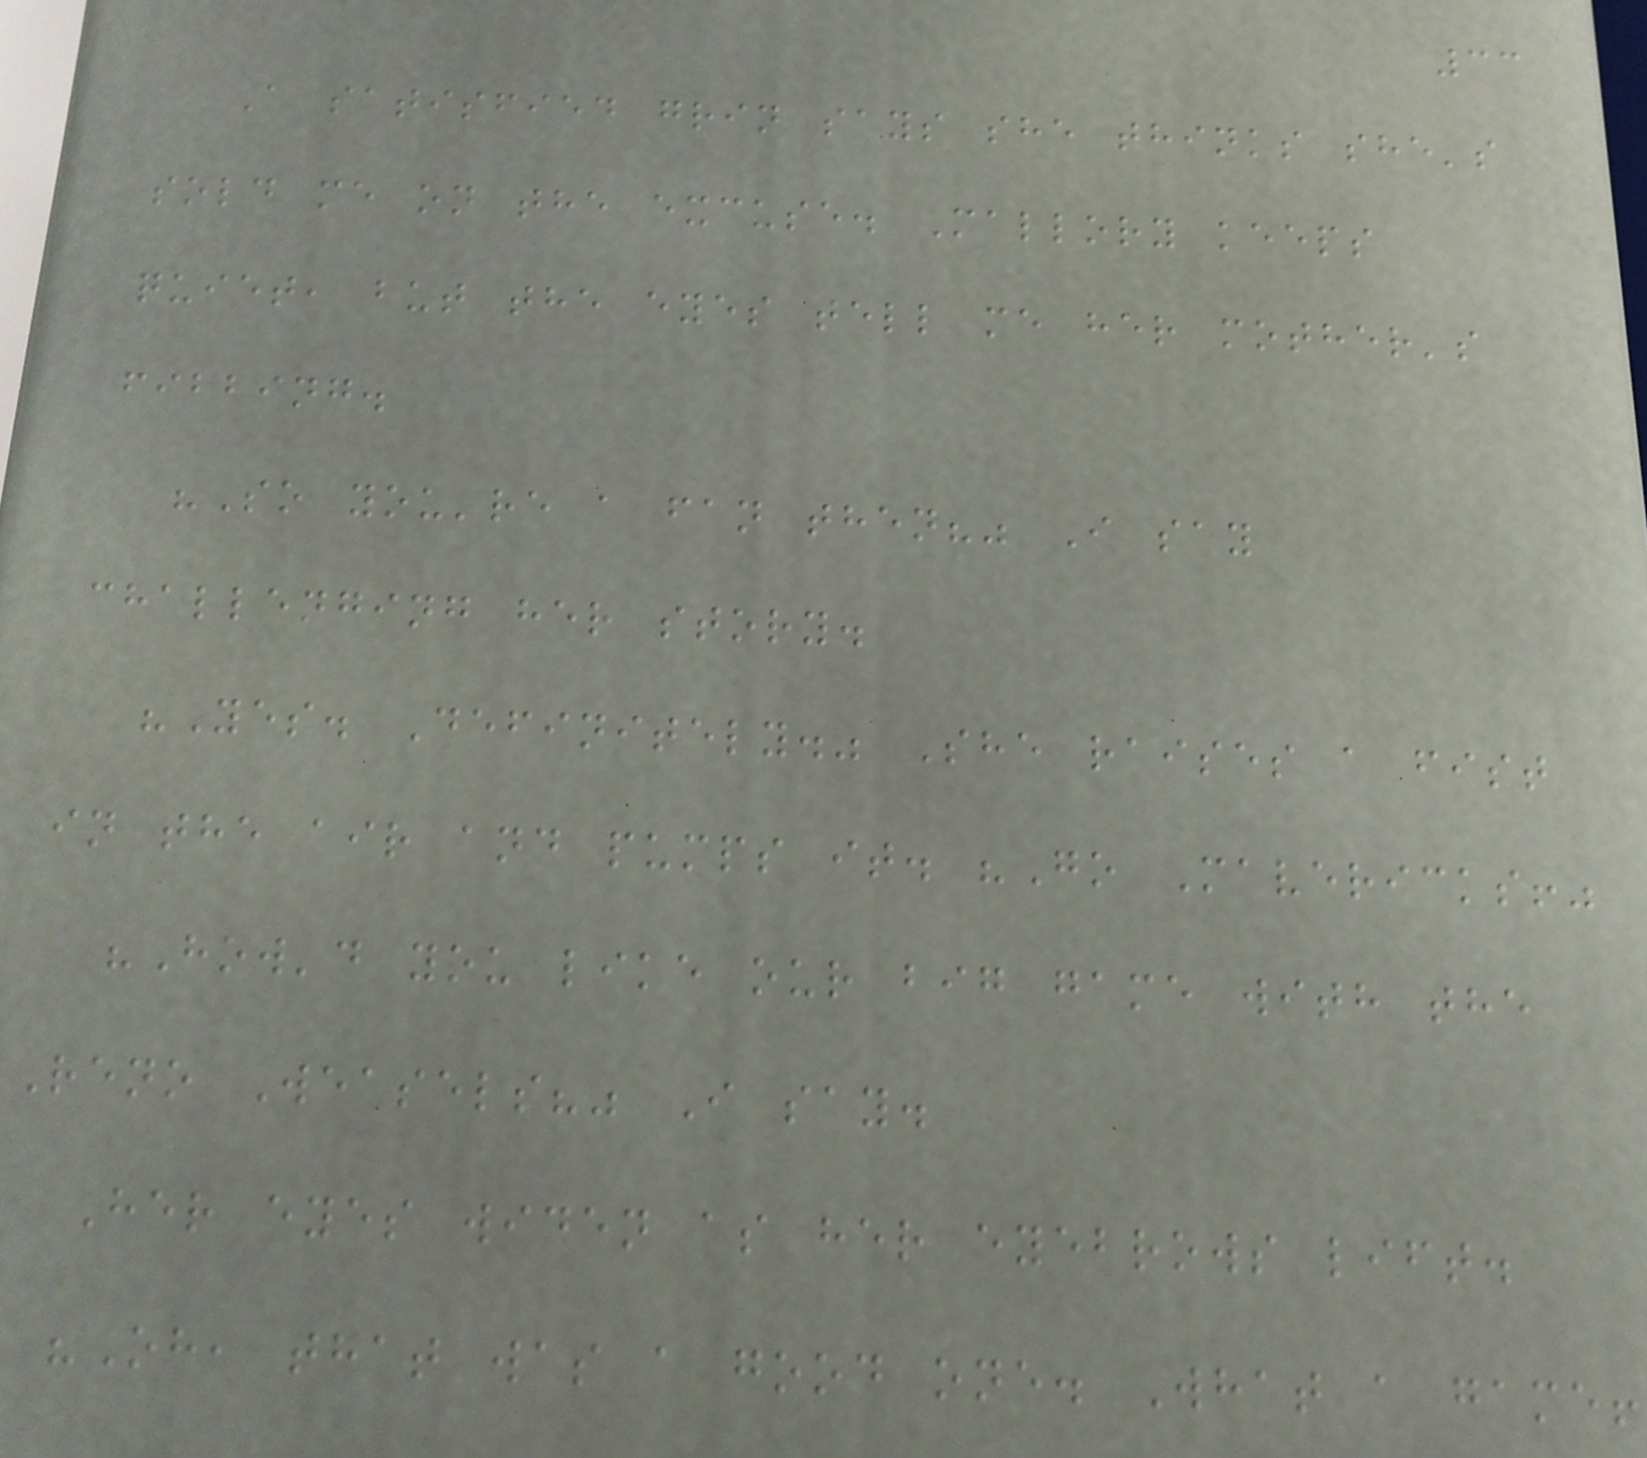33
A satisfied grin says she thinks she's
sold me on the excuse. Mallory keeps
quiet, but the eyes tell me her mother's
fibbing.
"So you're a fan then?" I say
challenging her story.
"Yes. Definitely." She raises a fist
in the air and pumps it. "Go Mavericks!"
"How'd you like our big game with the
Reno Weasels?" I say.
Her eyes widen as her eyebrows lift.
"Oh, that was a good one. What a game!
